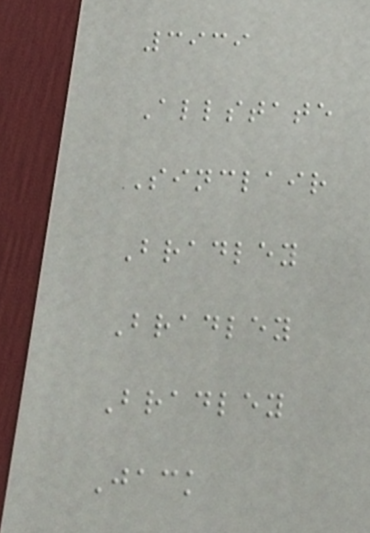3939
Allstate
Sinclair
Bradley
Bradley
Bradley
Jack
